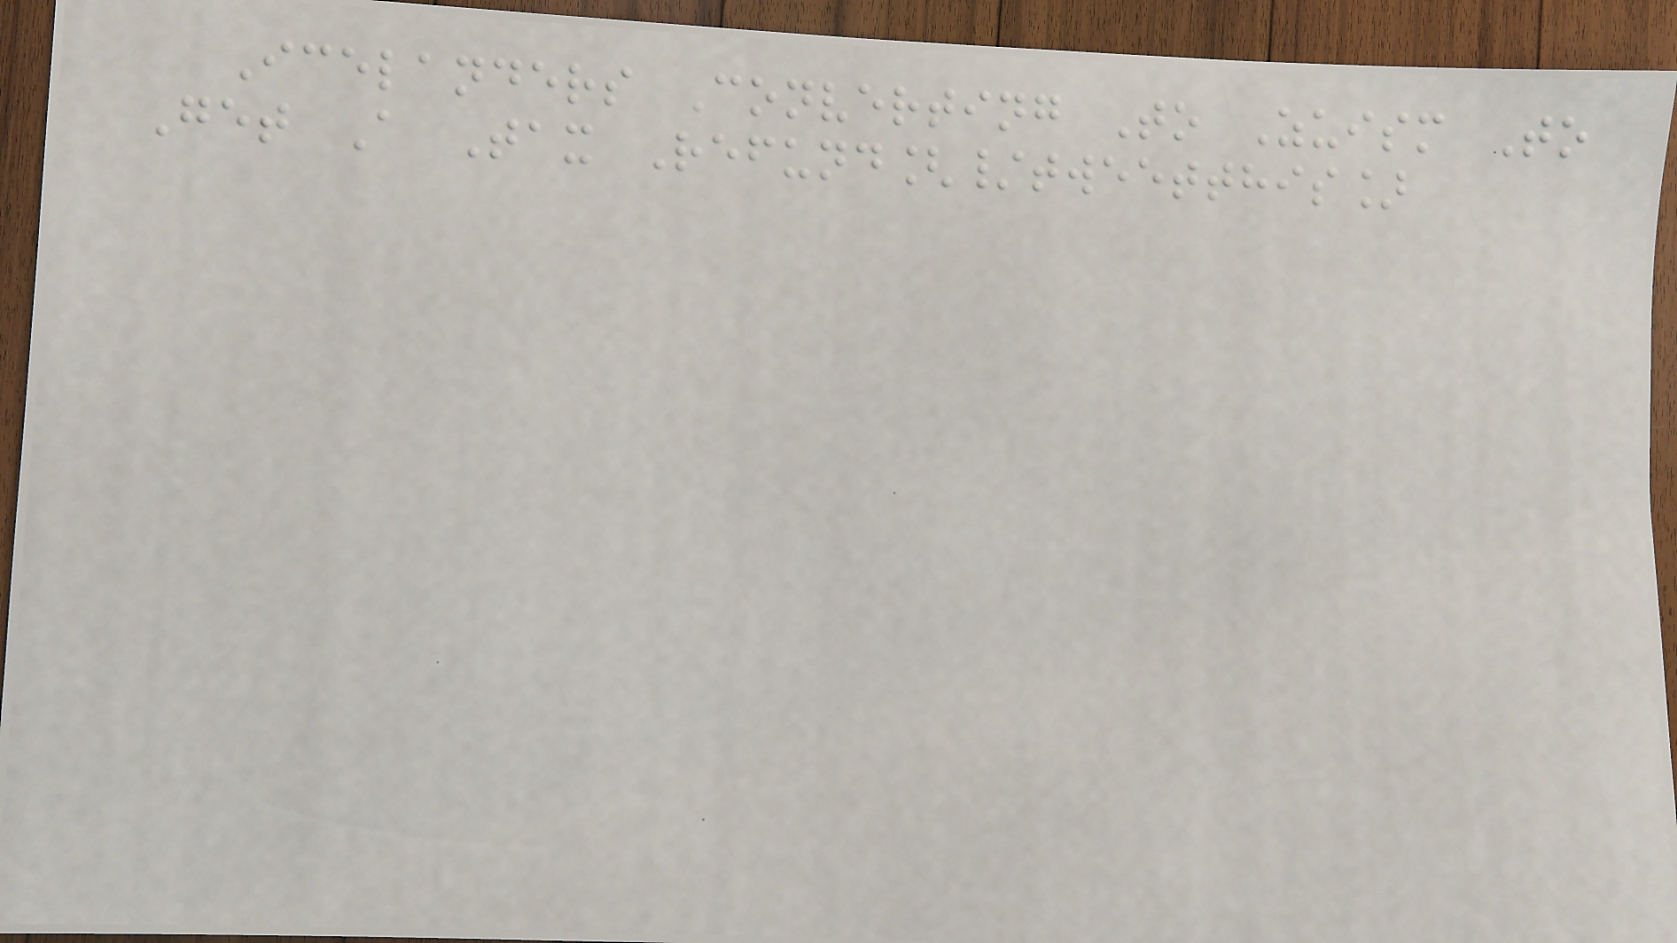Icelanders Converting To Zuism To
Get A Tax Refund[/tweetthis]
